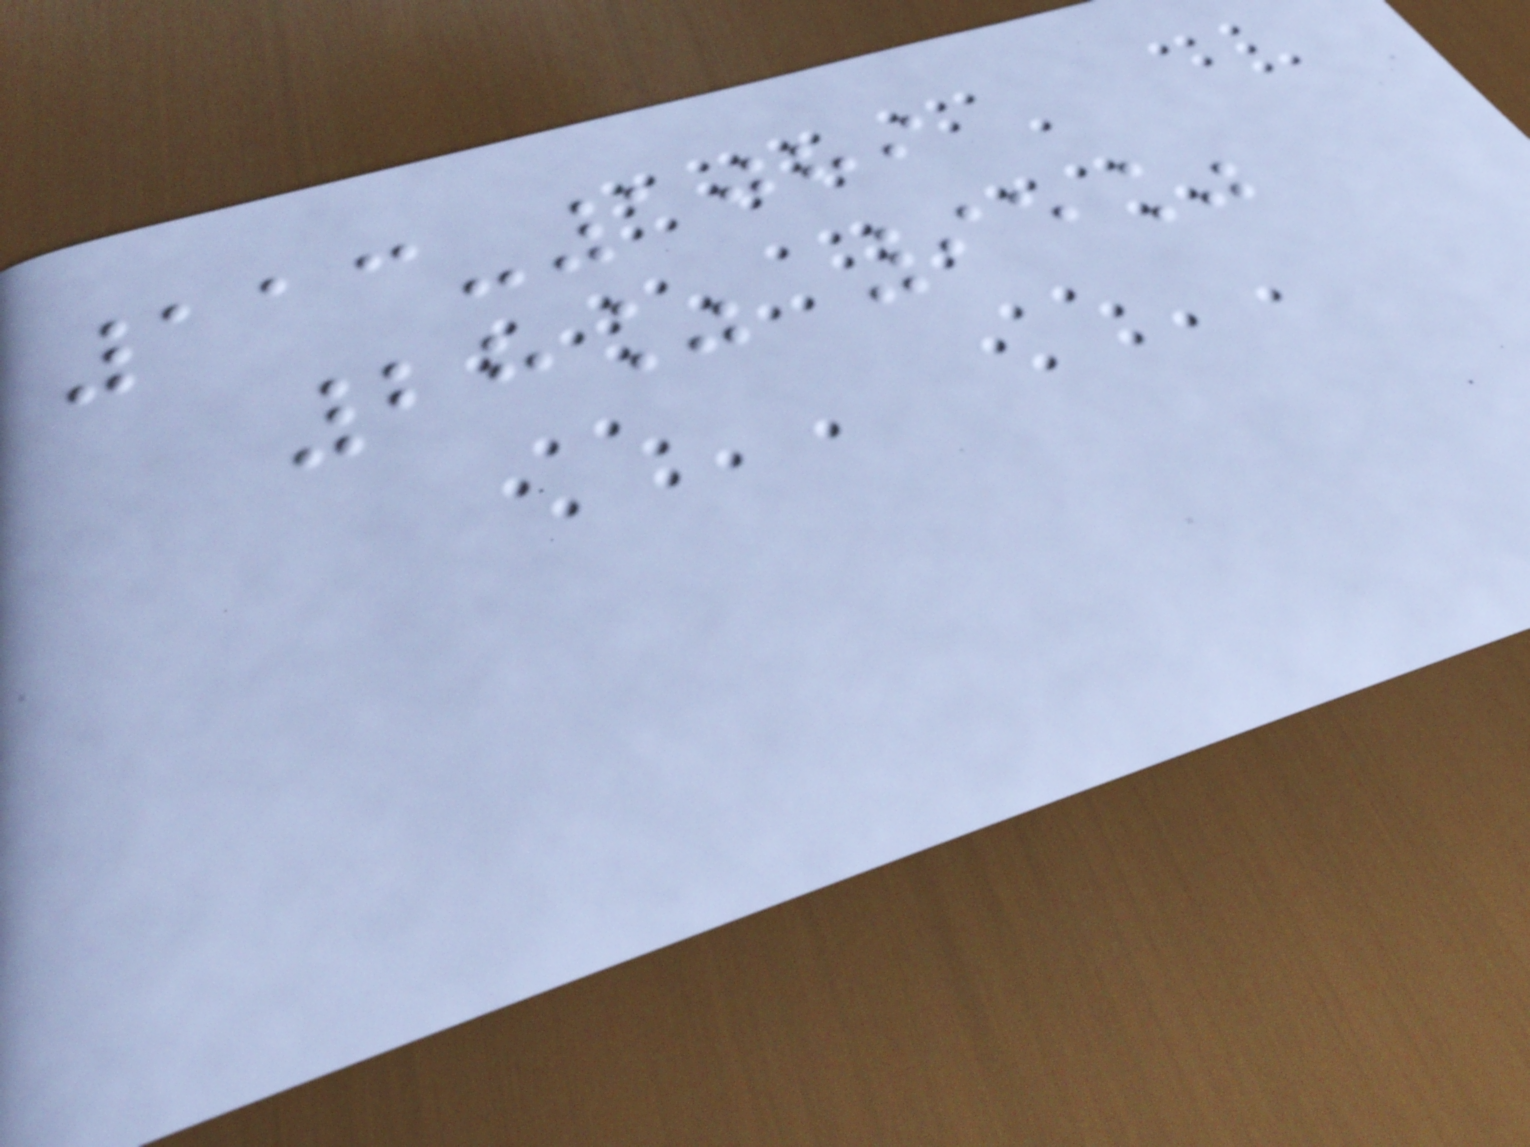113-1089
28% 95%
